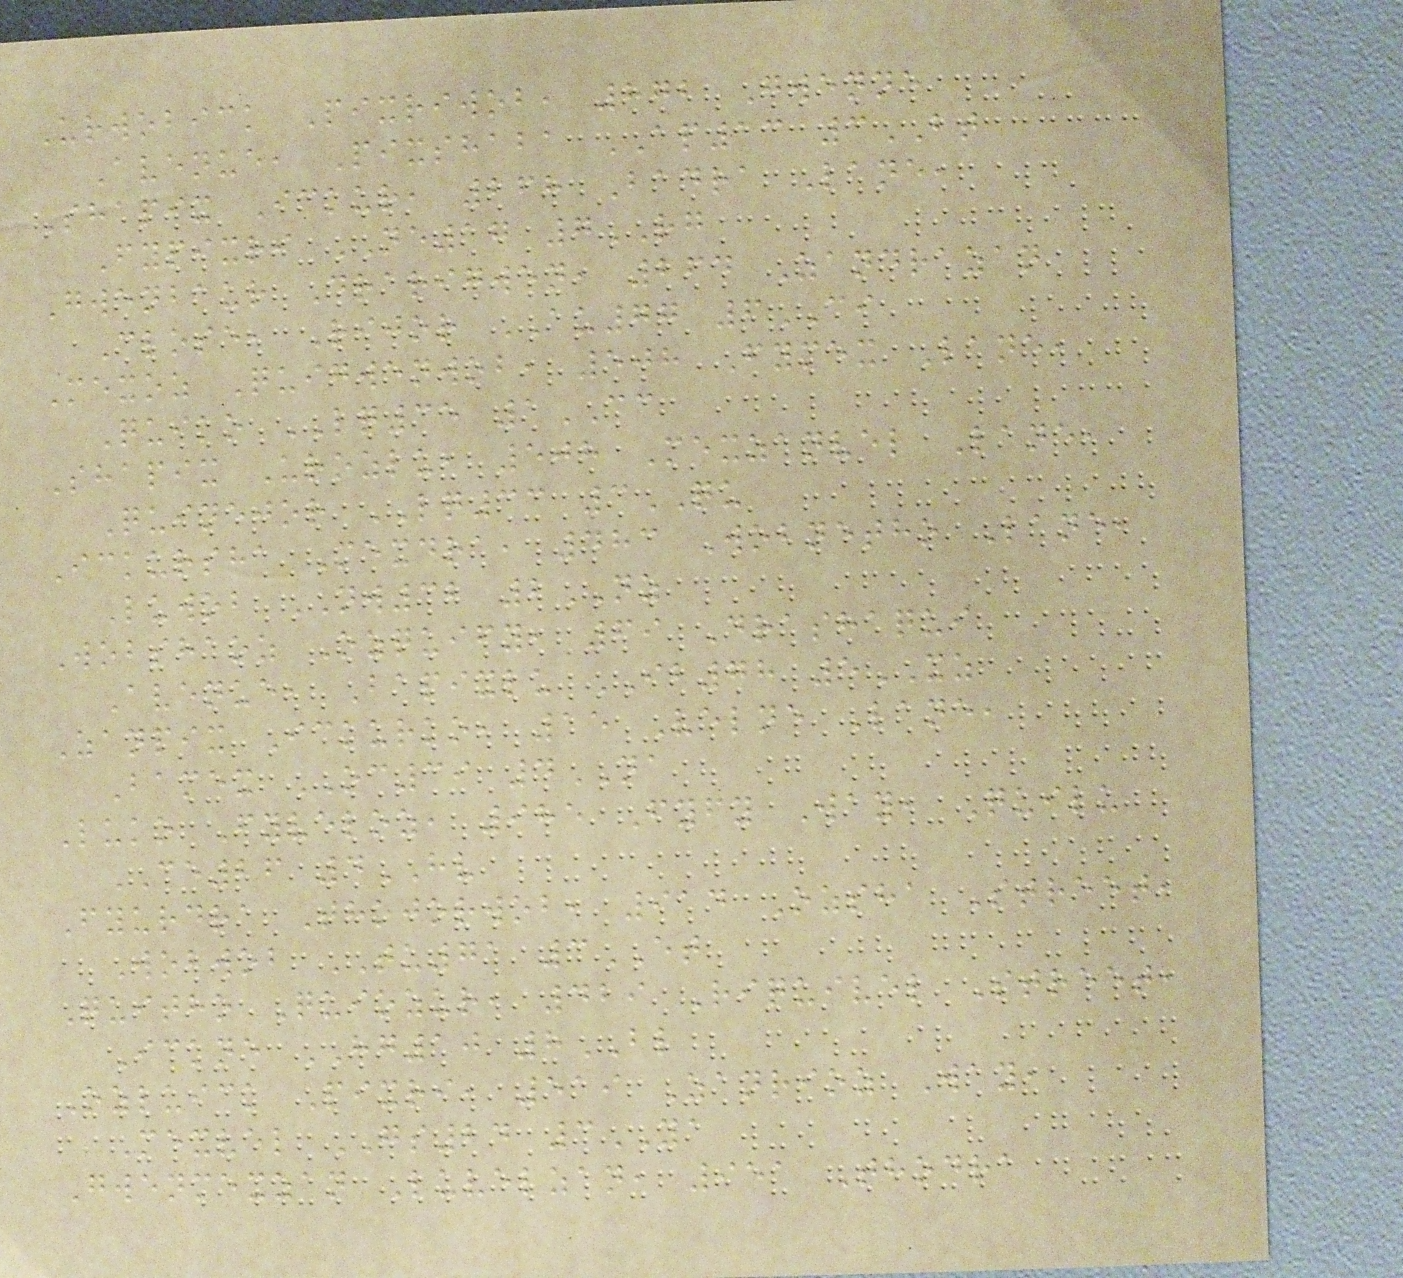Urwobick Pixriwob, 872 Gwenne
Avenue, Pixshaba AP13 3BT
Shapix Ickur, 268 Badra Lane,
Fypixri NE17 7RG
Gwenbaur Drarigwen, 264 Zandrazan
Close, Rijor AU77 6CI
Mexoz Quigwenwob, 508 Fymex Lane,
Quiko LQ35 1CC
Shapix Urozlu, 508 Mexzanvel Lane,
Quinejor LQ33 3QU
Ickursha Mexdra, 483 Wobnetho Lane,
Luwob NW32 2NZ
Wobshaoz Ozquify, 69 Drashaqui
Avenue, Bapixlu IB78 5XZ
Zanpix Ickurko, 15 Velne Lane,
Bamex OC39 4NA
Luko Fyveloz, 985 Fyfy Way, Quilu
CE26 4HV
Fyurdra Thojorwob, 914 Ozsha Street,
Wobwob TU71 3ET
Quitho Quiozur, 429 Riquivel Street,
Ickne HG10 8BL
Ozluick Pixri, 519 Zanrioz Way,
Mexvel GS24 3YA
Gwenmexzan Luvelzan, 951 Thodra
